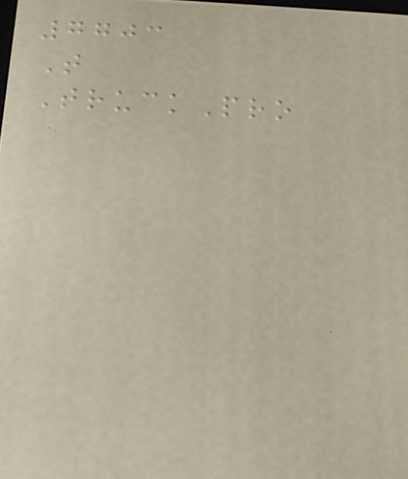7703
T
TruckPro
